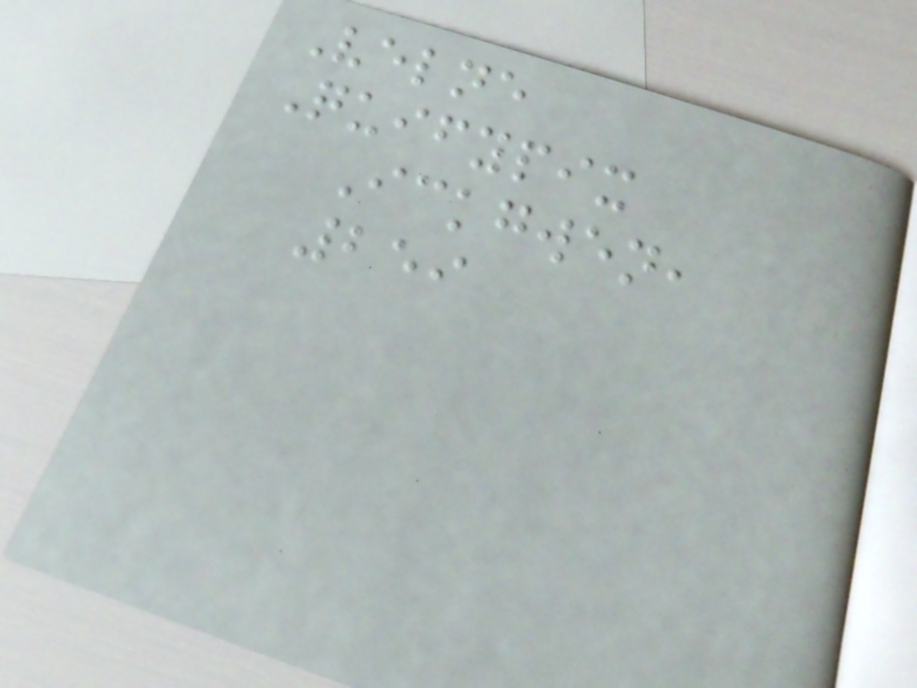Velne
Quifypix
Ickgwen,
259
